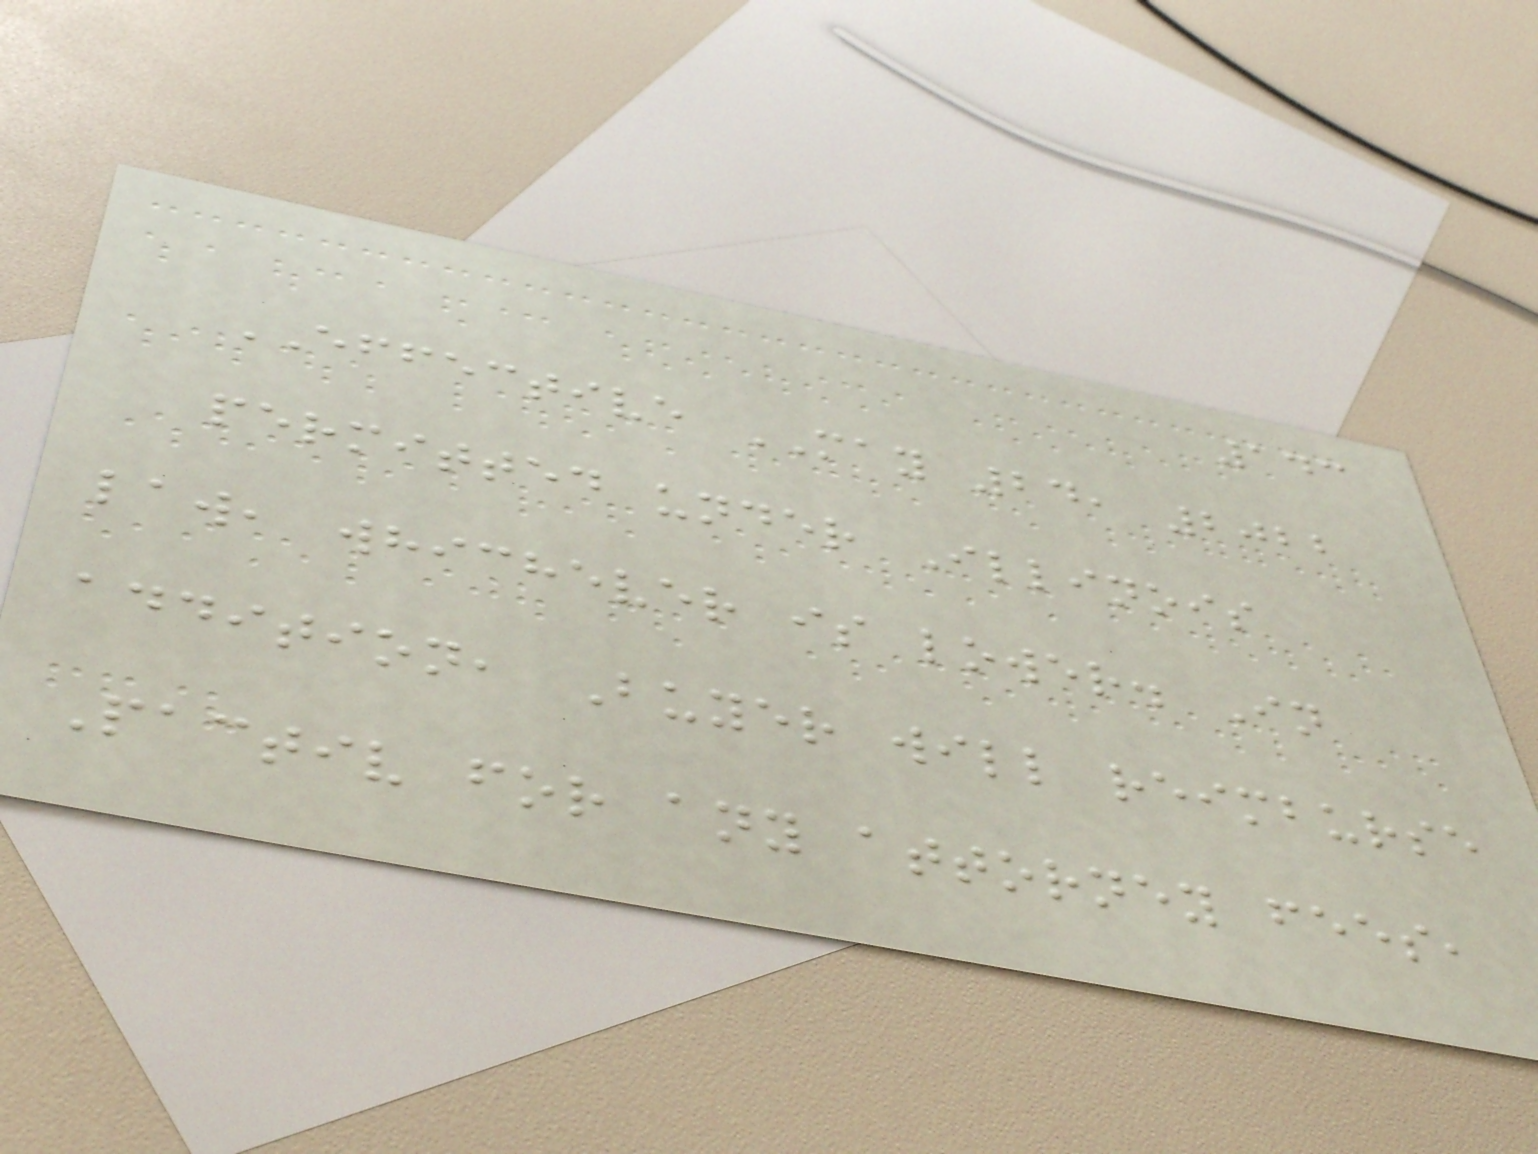143
EFFECTIVE MAY 24, 2022
permitted under Illinois
law, whichever is lower. In
addition, Buyer will reimburse
Pactiv for any attorney fees,
